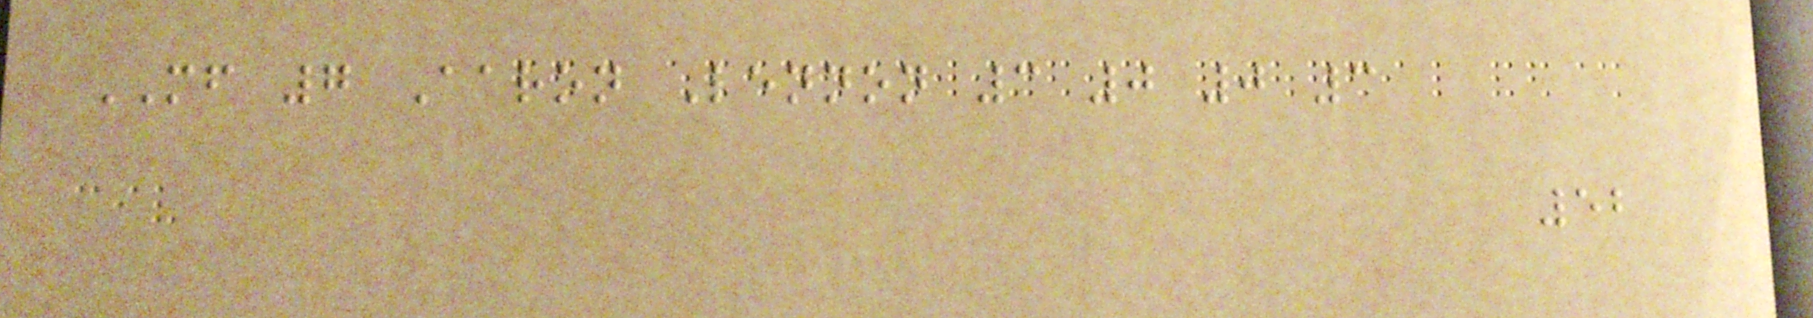MF 7 Aaron Lennon 3 0 0 3
52
